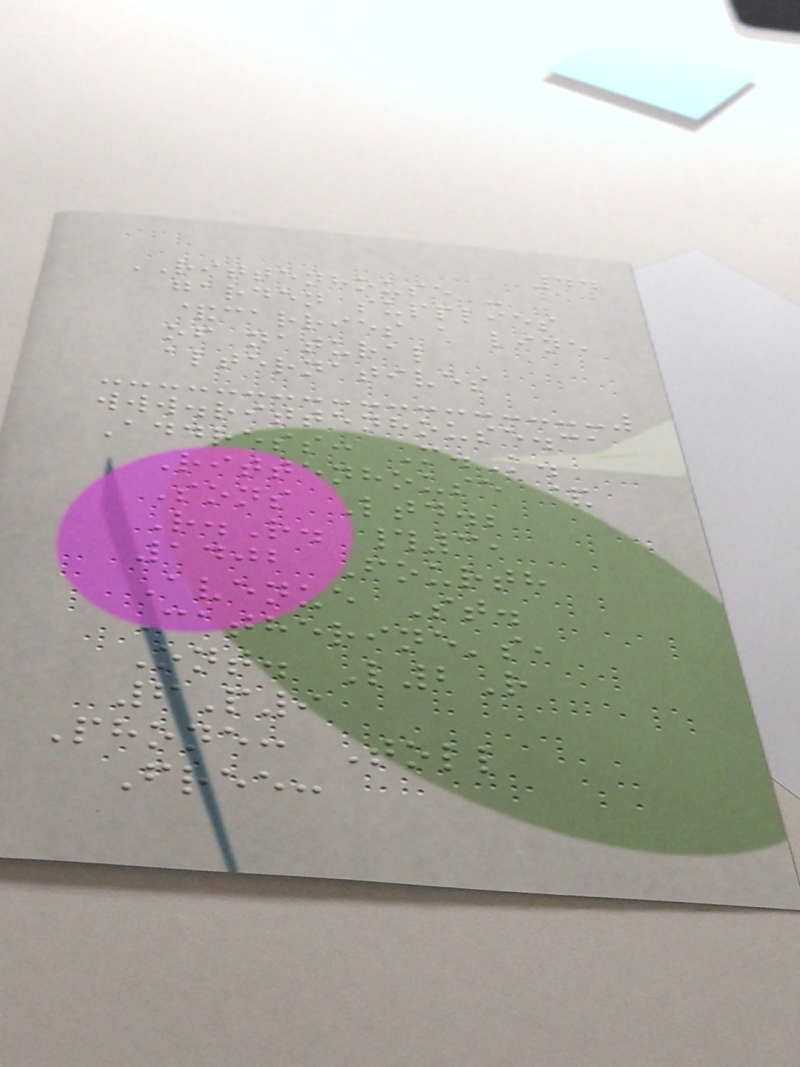44
RITTENHOUSE -
garden supplies
&carries a line
of natural
alternatives
www.rittenhouse.ca
Address: M.K.
Rittenhouse &
Sons Ltd.;
R.R. #3,
1402 Fourth
Avenue St.
Catherine's,
Ont. L2R
6P9
Phone: Toll
Free:
